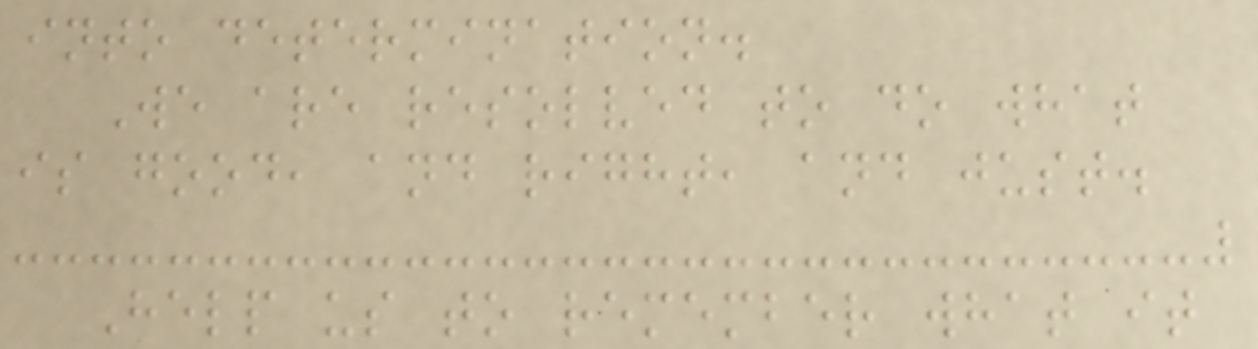into determination.
We are resolved to do what
is good, and right, and just.
Help us to remember what it
